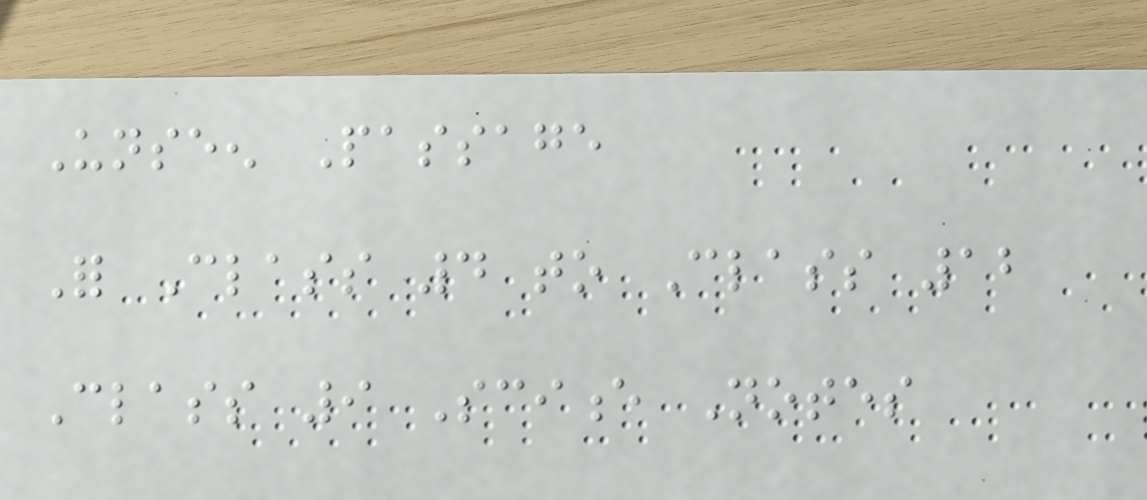Unseen Passage
For Class 4 to Class 12
Class 9 Science Notes
